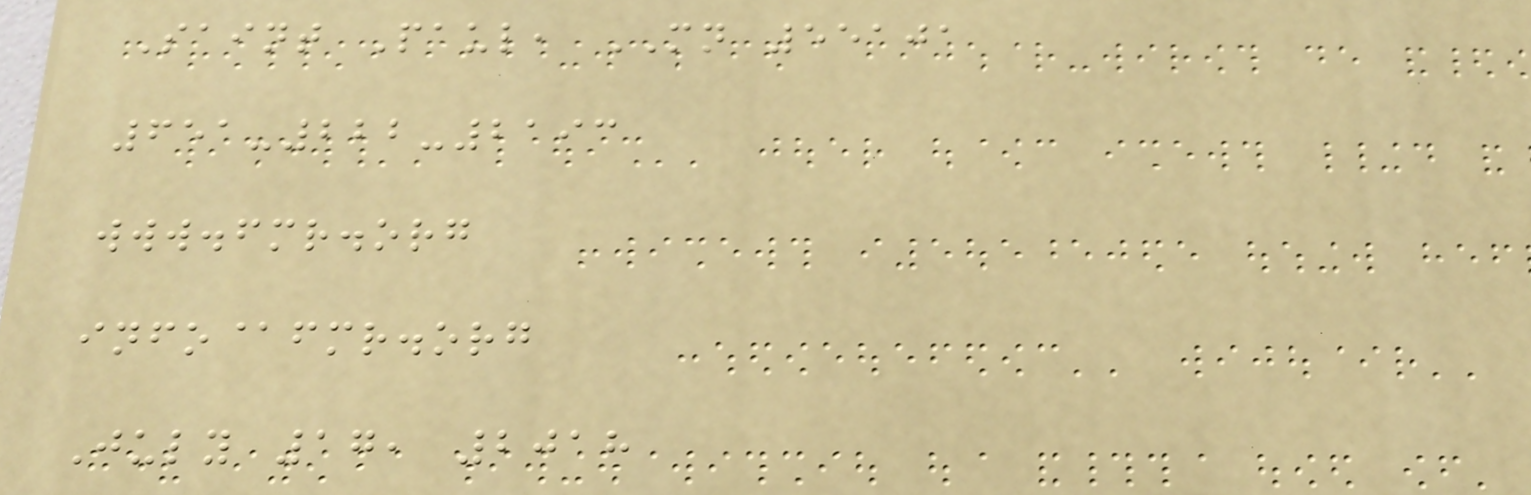Saint Paul, MN 55101
651-222-2193
www.fmr.org
info@fmr.org
July 17, 2018
